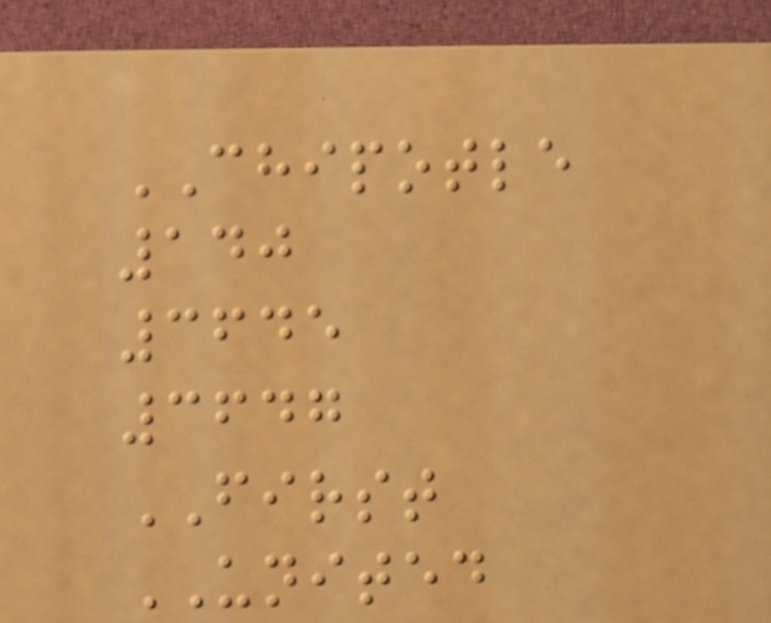CHIPOTLE
140
3645
3647
FIRST
UNITED
